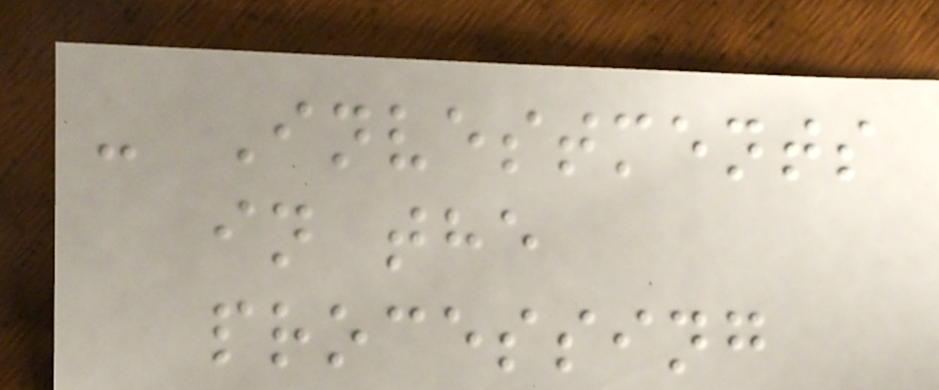- Investments
in the
processing
